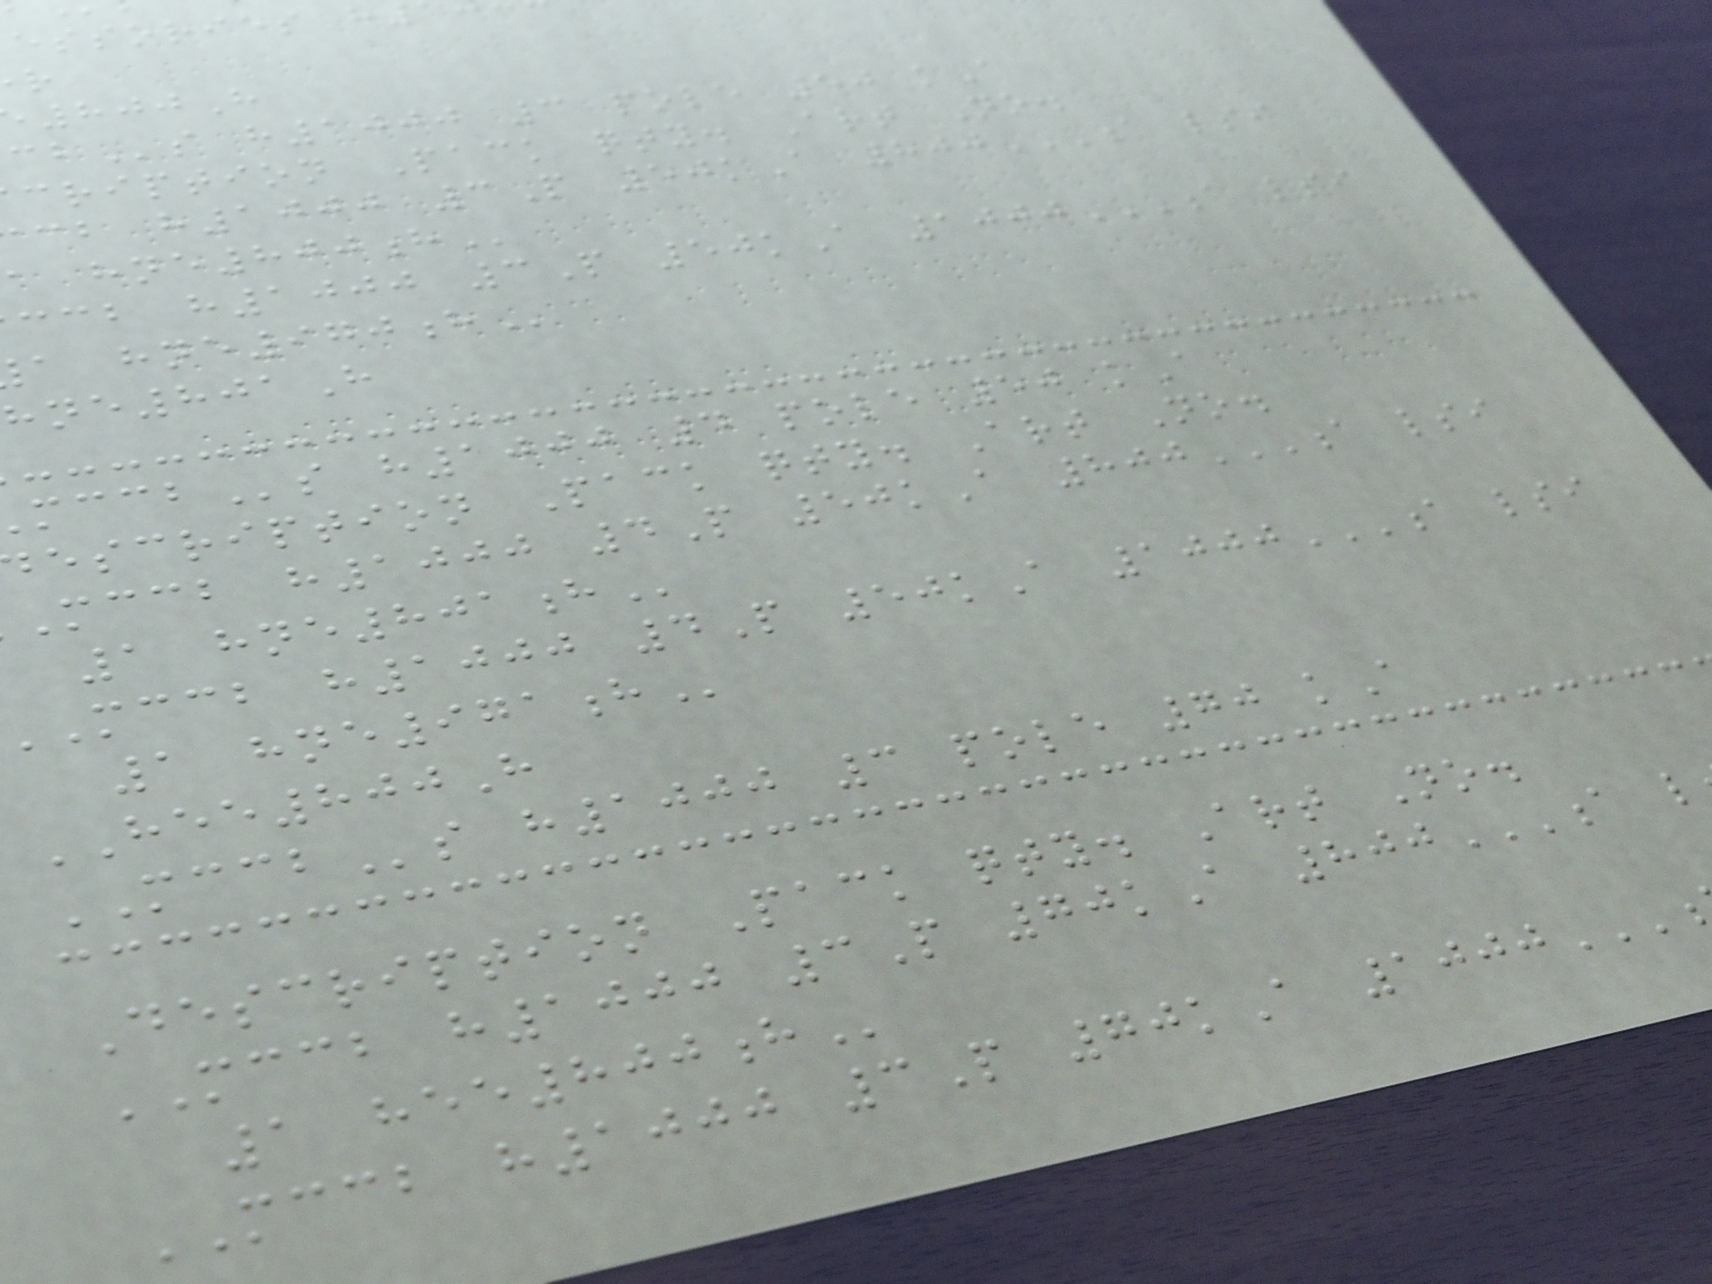essories h
800H
s h1000 3 pole 50 kA
cription Pack qty. Art No.
801H
s h1000 4 pole 50 kA
escription Pack qty. Art No.
HEE800H
MCCBs h1000 3 pole 70 kA
Description Pack qty. Art No.
MCCB h1000 3P 70kA 1000
